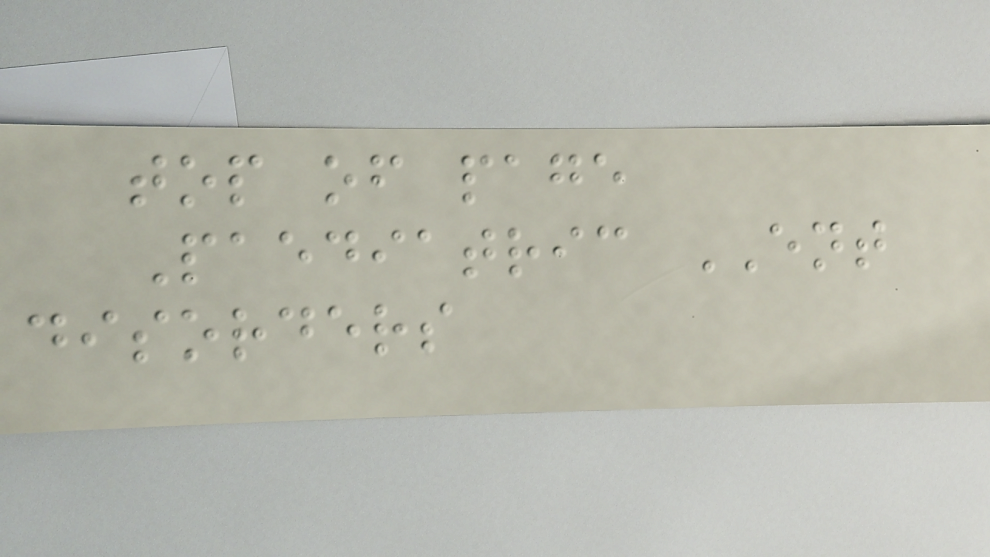top of page
Paediatric ENT
disorders
